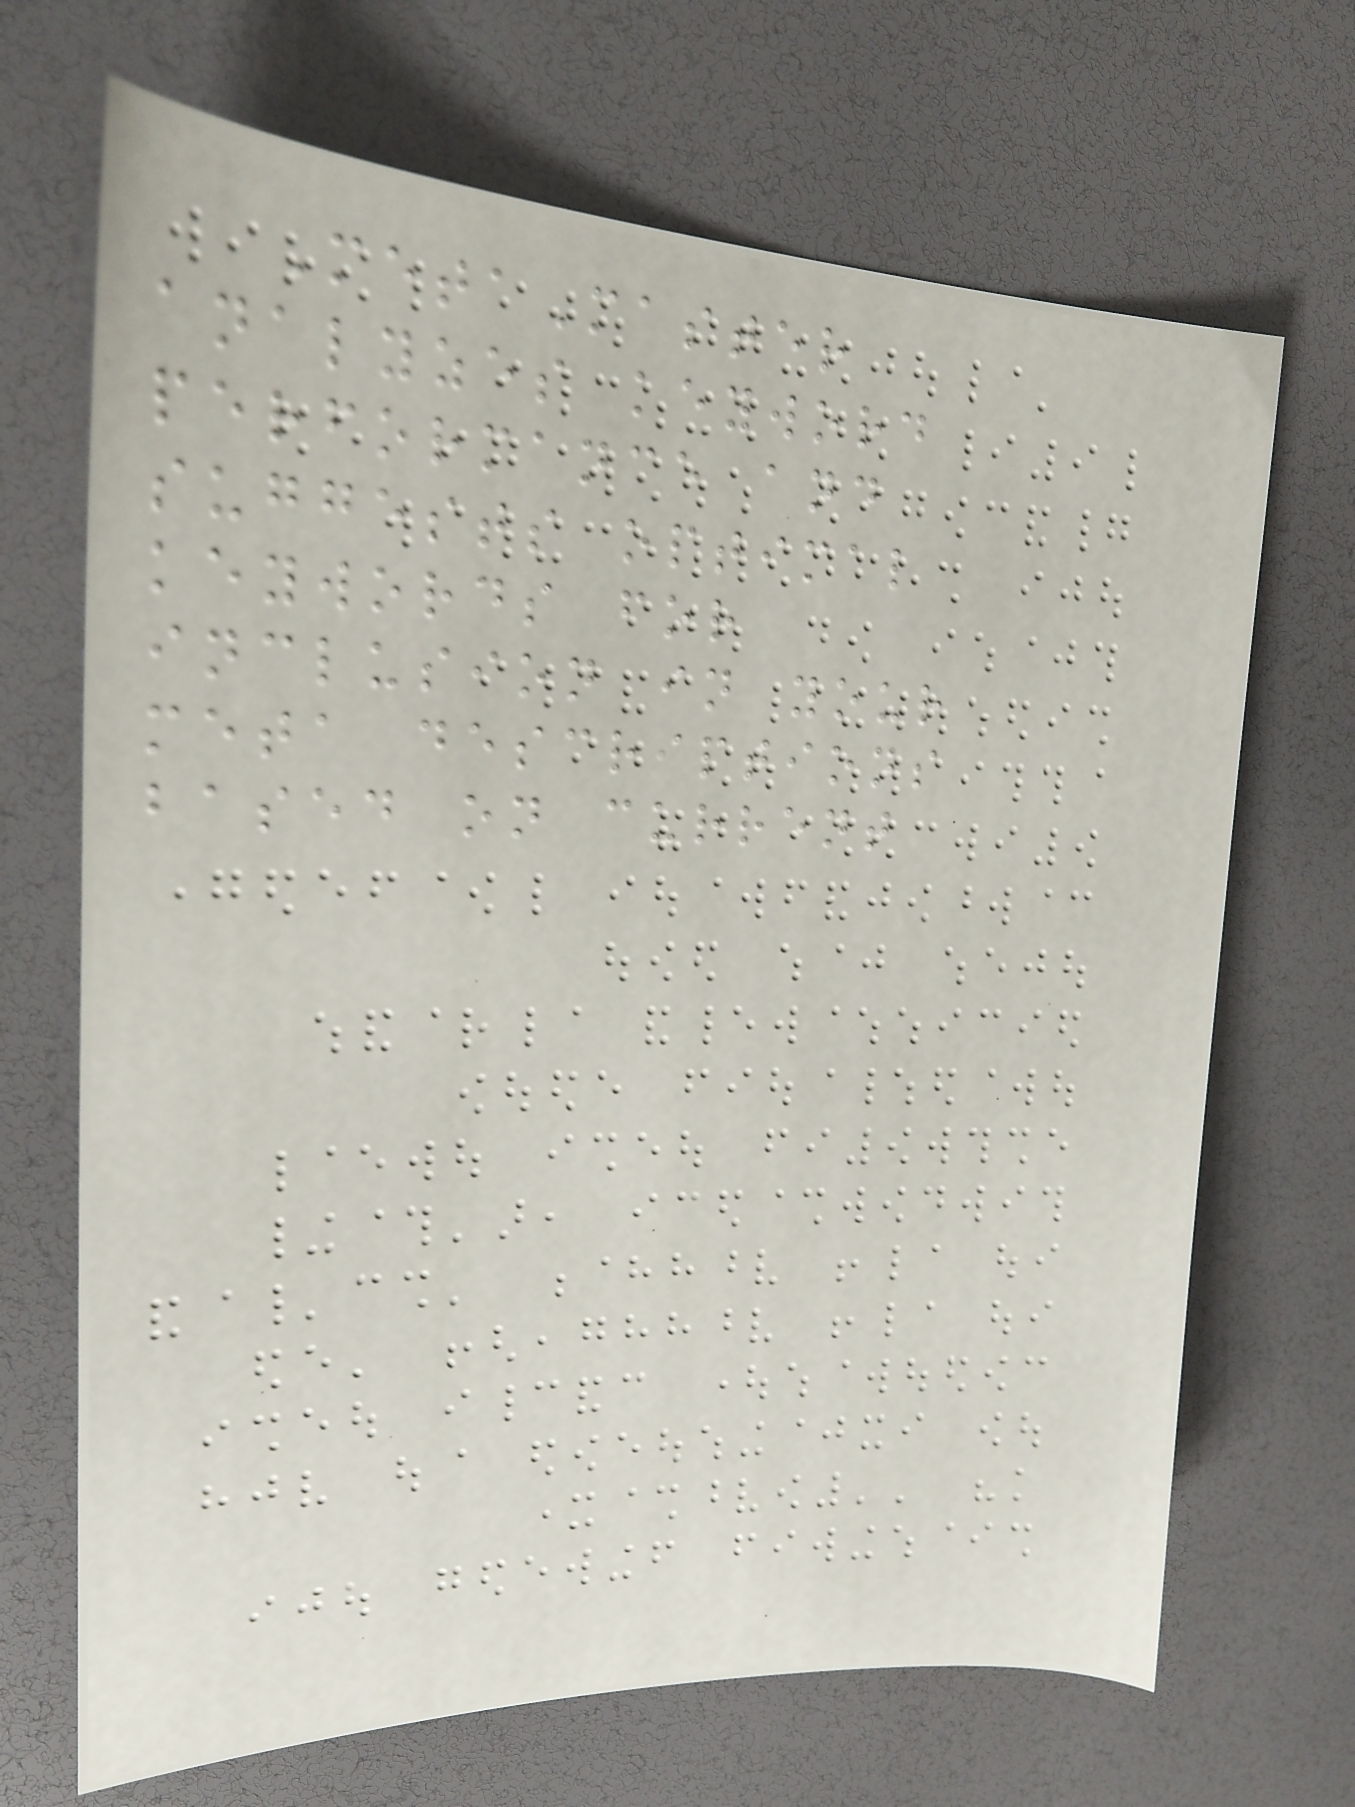MetaMaster
analyzes keyword
performance and
suggests optimal
keywords for
inclusion in your
meta descriptions
based on current
